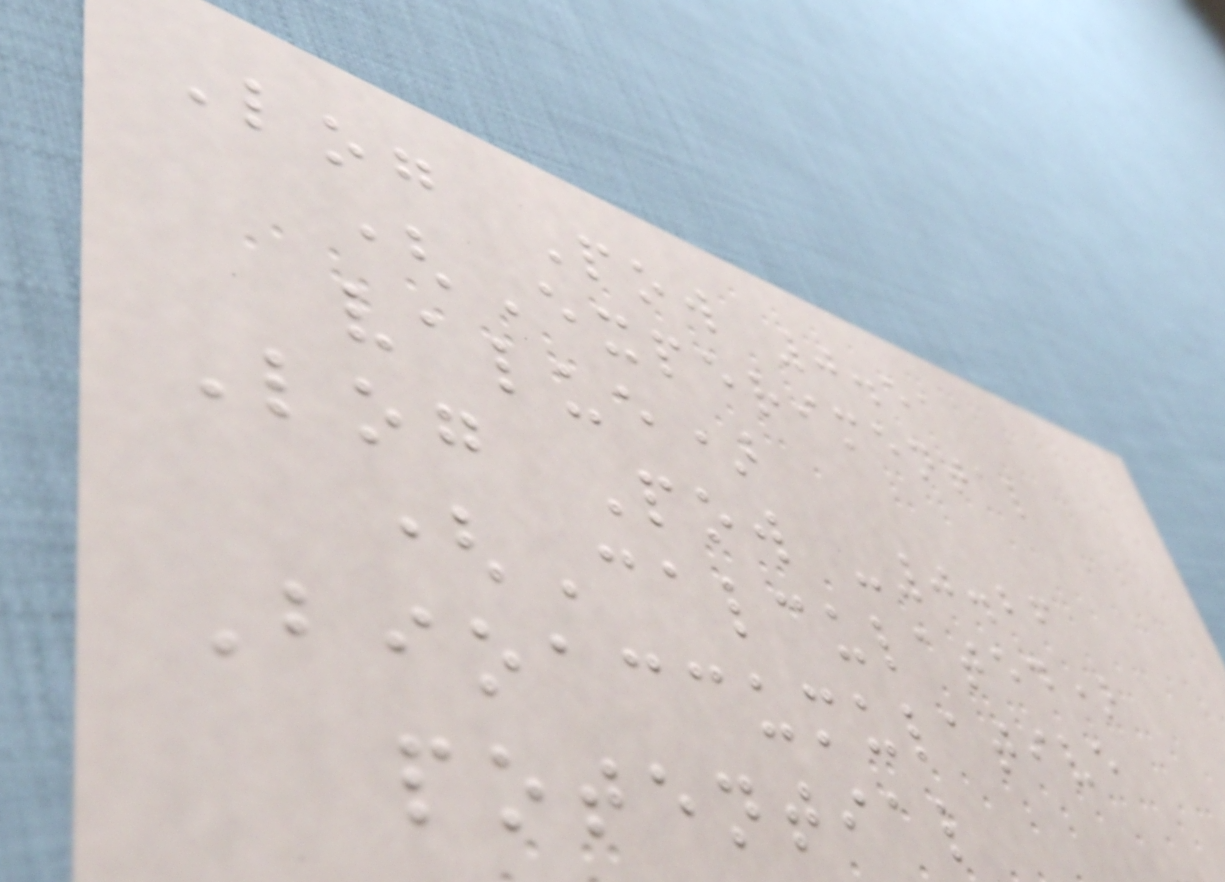Log Pow 0.51
(Experimental
value)
Log Pow -0.26
(Calculated)
Bioaccumulative
potential
